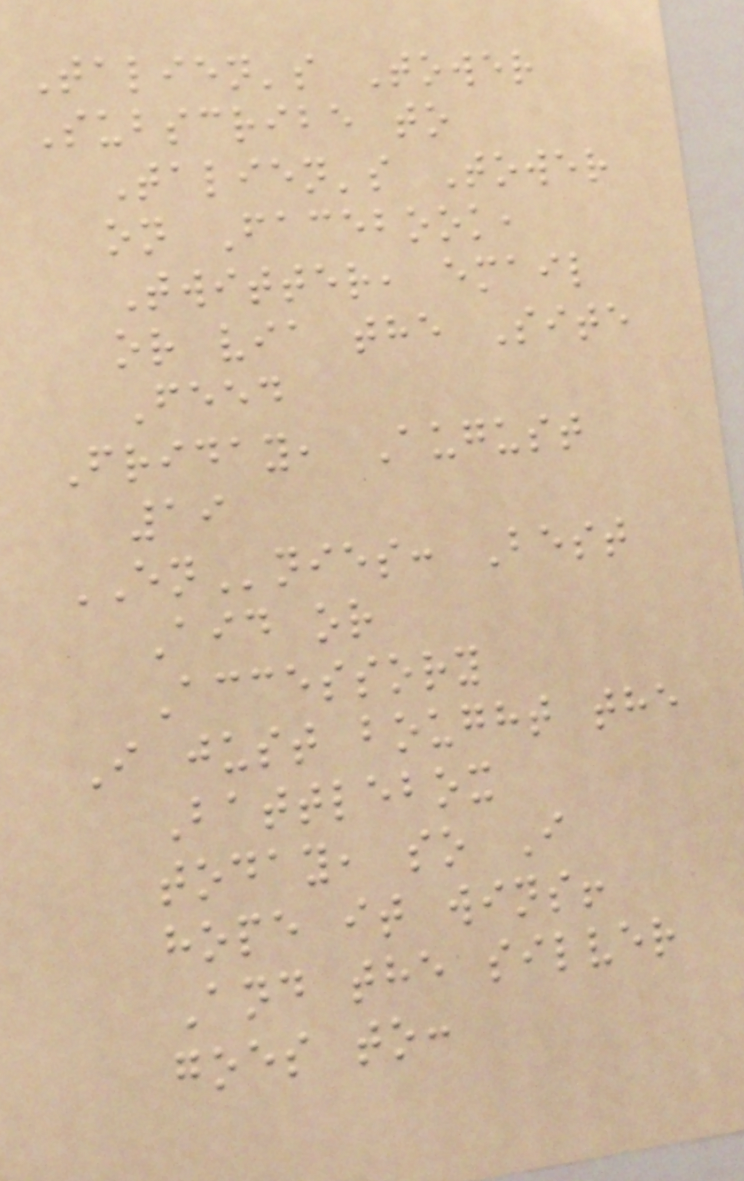Talien's Tower
Subscribe to
Talien's Tower
on Facebook,
Twitter, email
or via the Site
Feed
Friday, August
19
ENnies: Best
Aid or
Accessory
I just bought the
Battlebox
today, so I
hope it wins!
And the silver
goes to:
